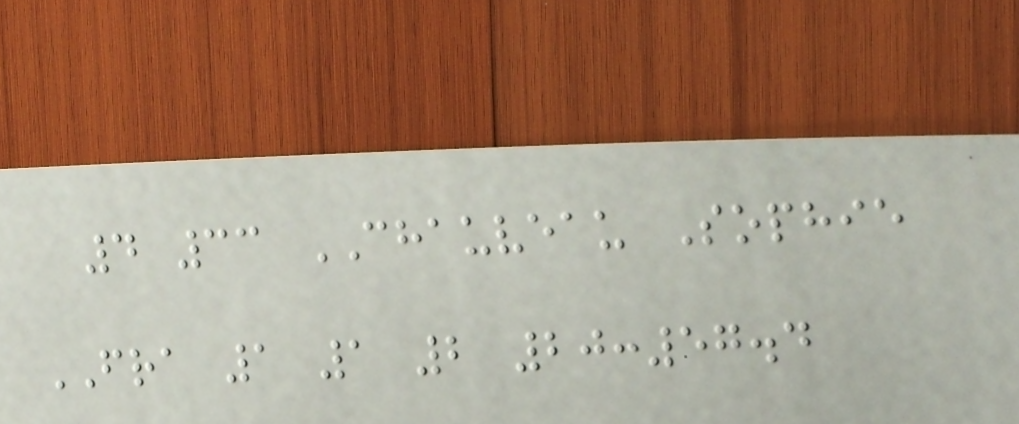4 33 CHAUVEAU Sophie
FRA 1 1 2 20:57.4
